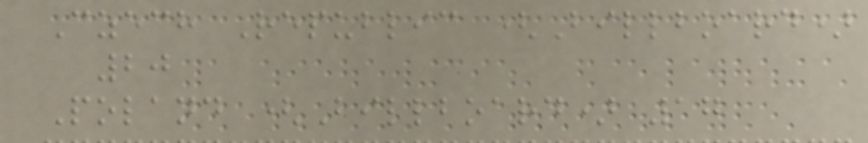Czech Republic (Billboard)
20
Poland (Billboard) 17
